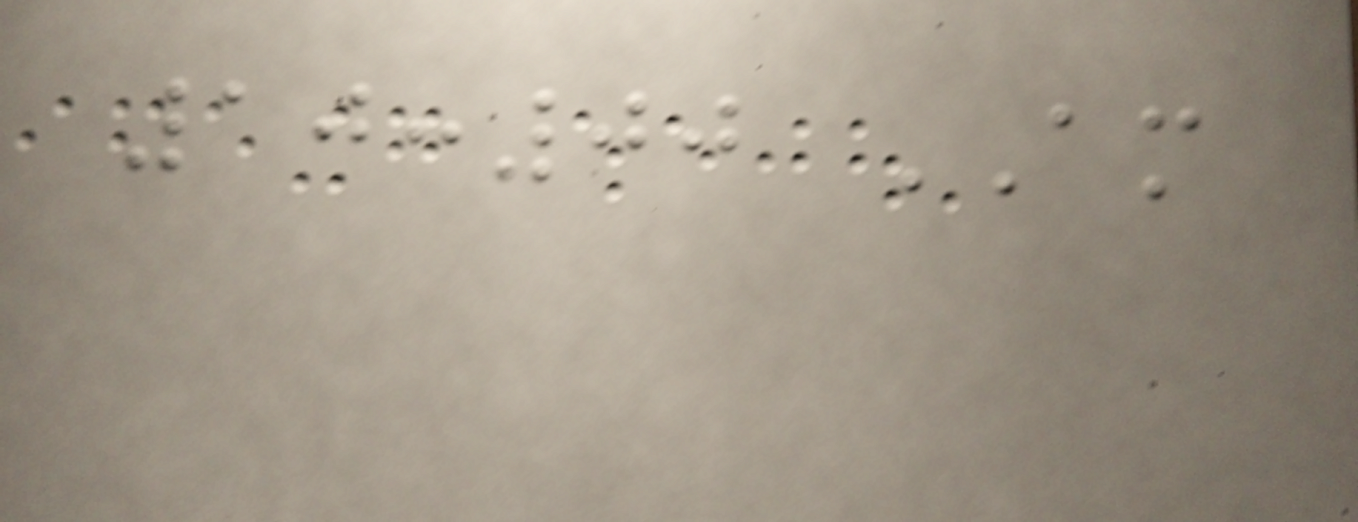10:00 AM
